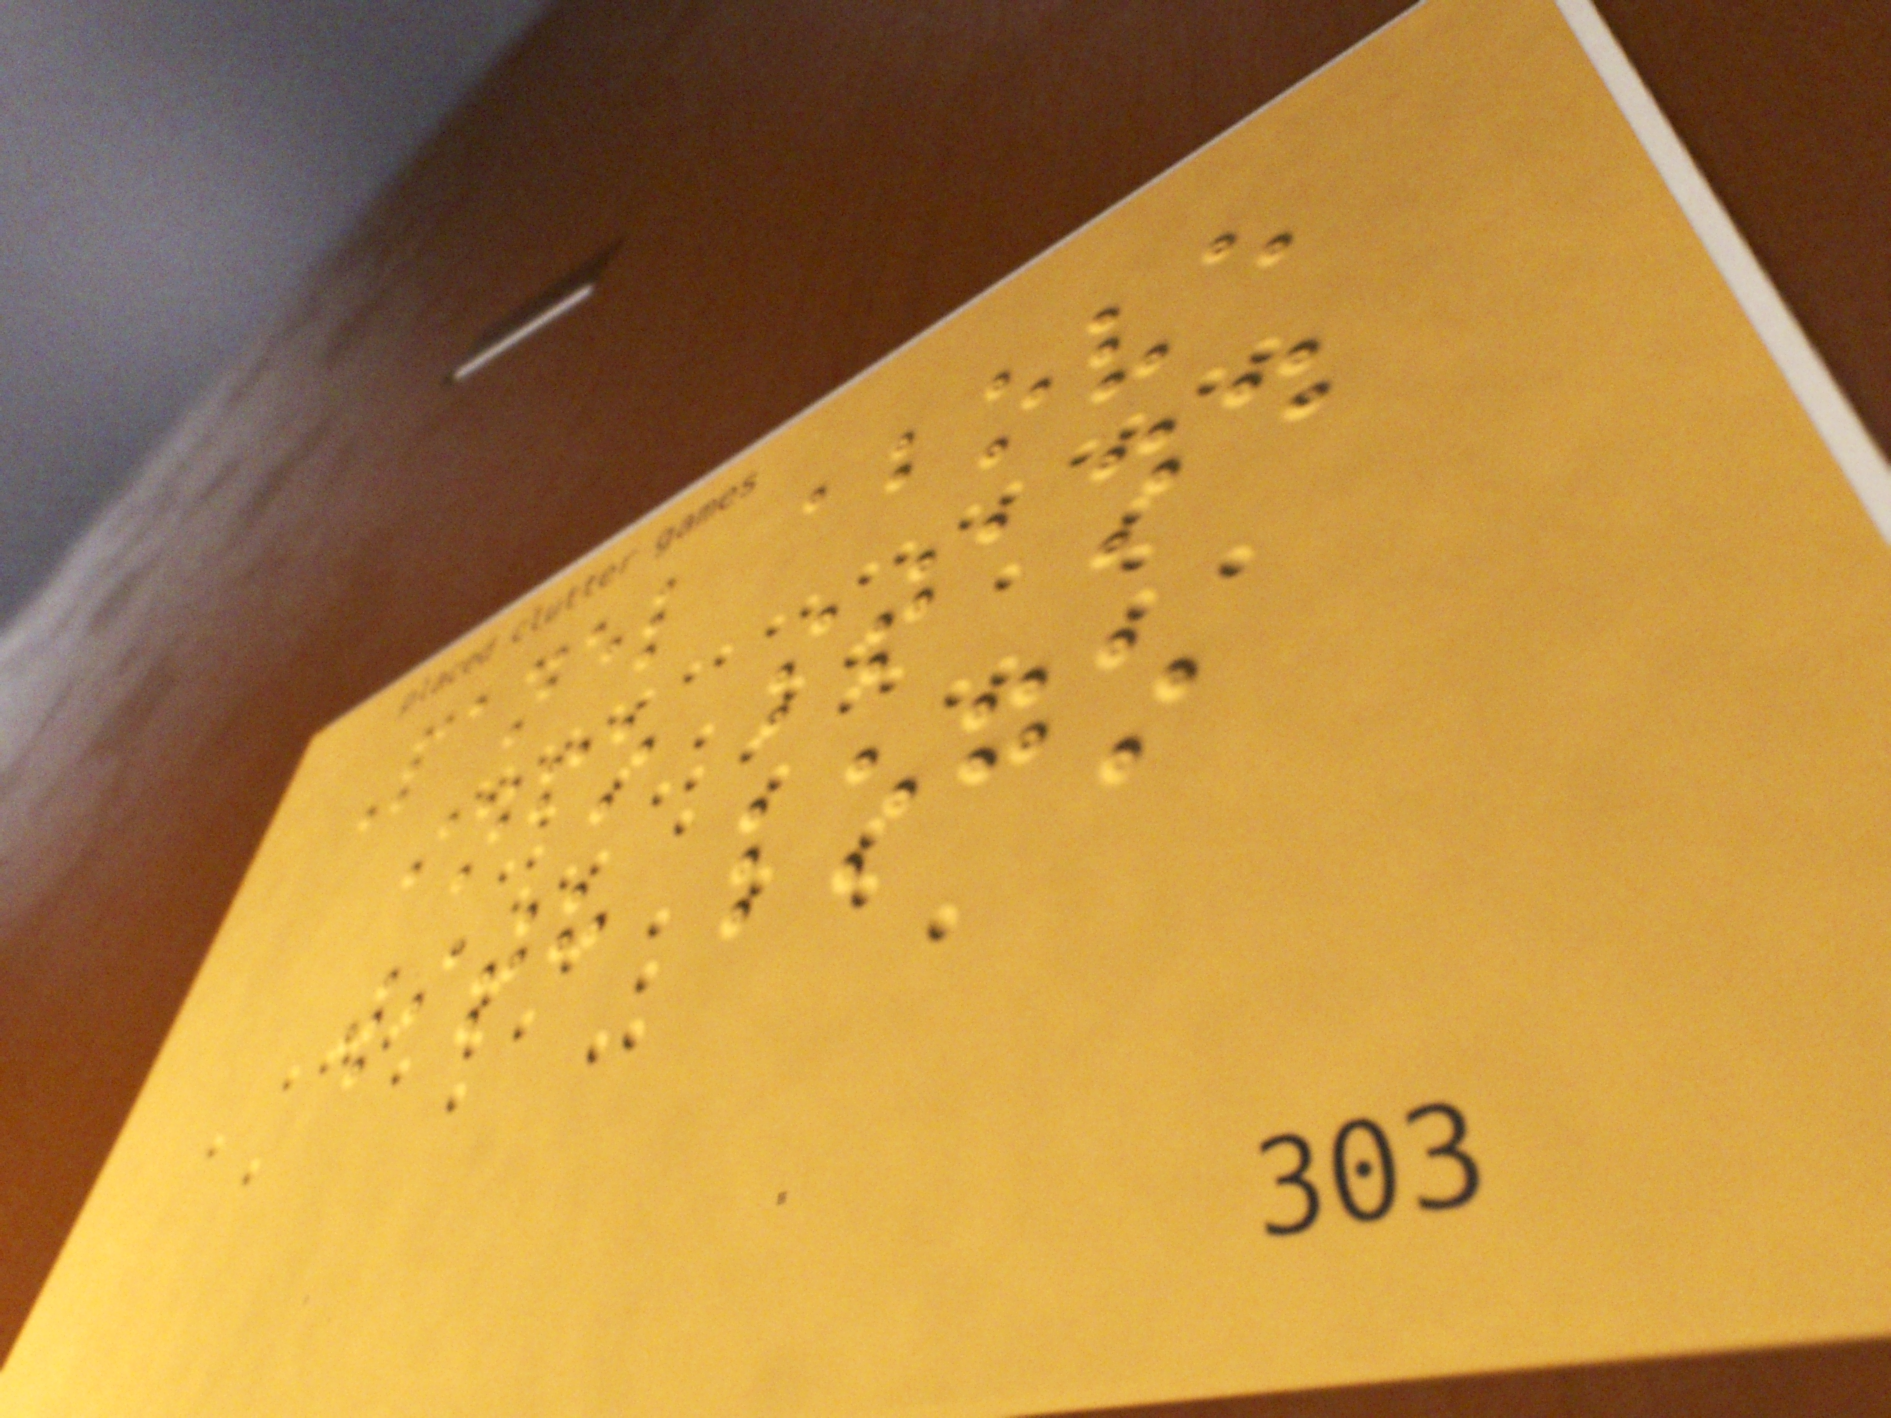Panel above
info stand
with logo
